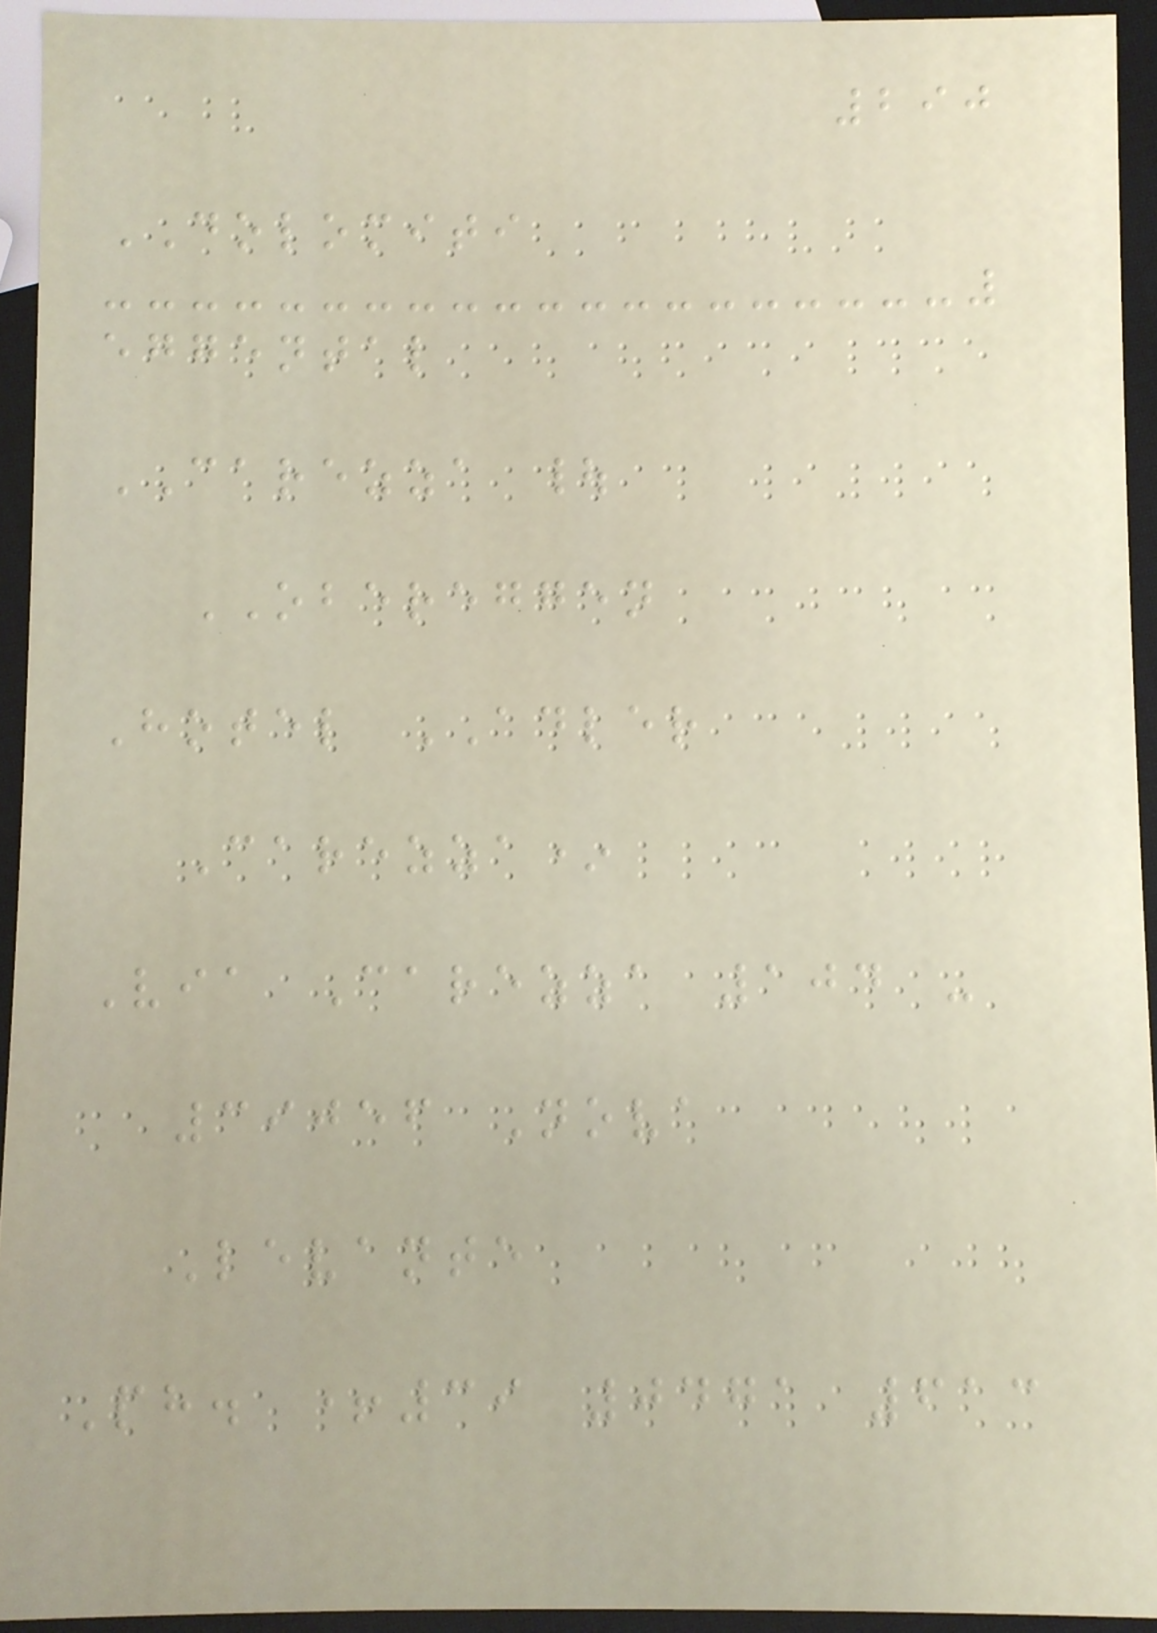290
DOLOMITI
eggental
CAREZZA |
OBEREGGEN
Hotel ADLER
Carezza*
Via Carezza 104 -
39056 Nova
Levante
Ph. +39 0471 613
